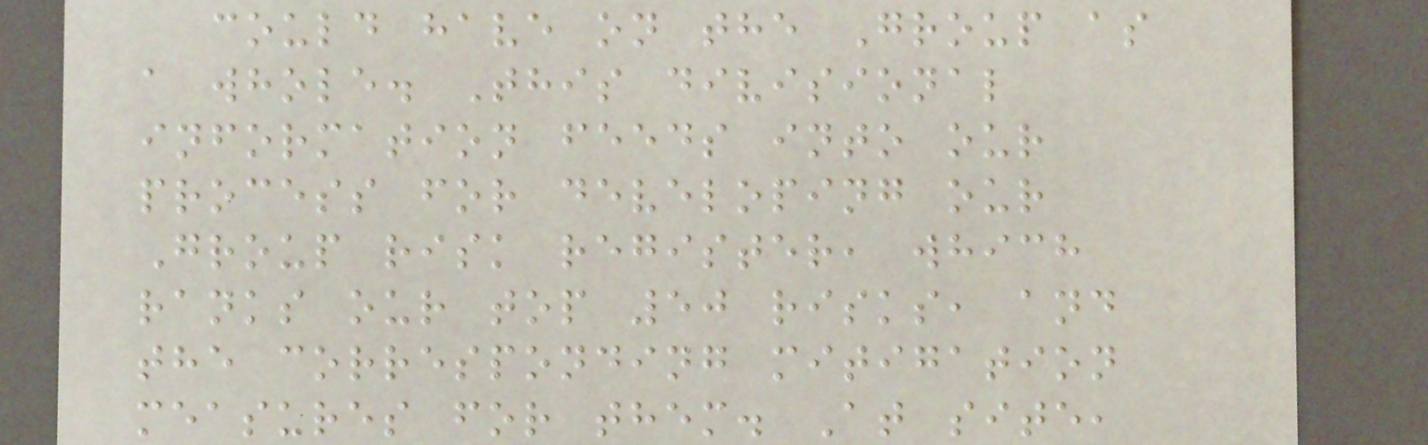could have on the Group as
a whole. This divisional
information feeds into our
process for developing our
Group risk register, which
ranks our top 50 risks, and
the corresponding mitigation
measures for them. At site,
